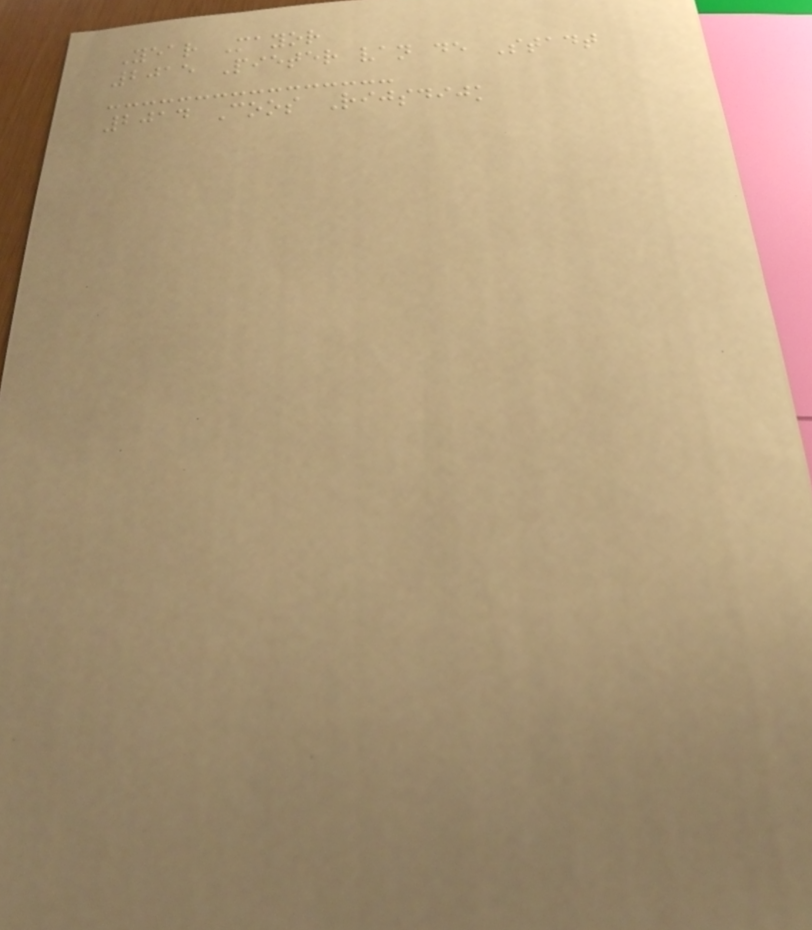Year Mayor
2015 Pieter van de Stadt
2014 Coos Rijsdijk
